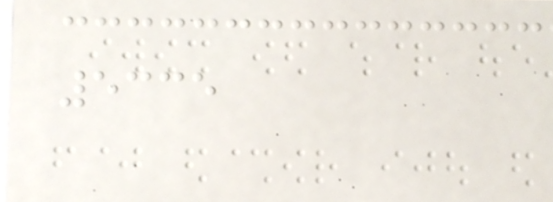5335
